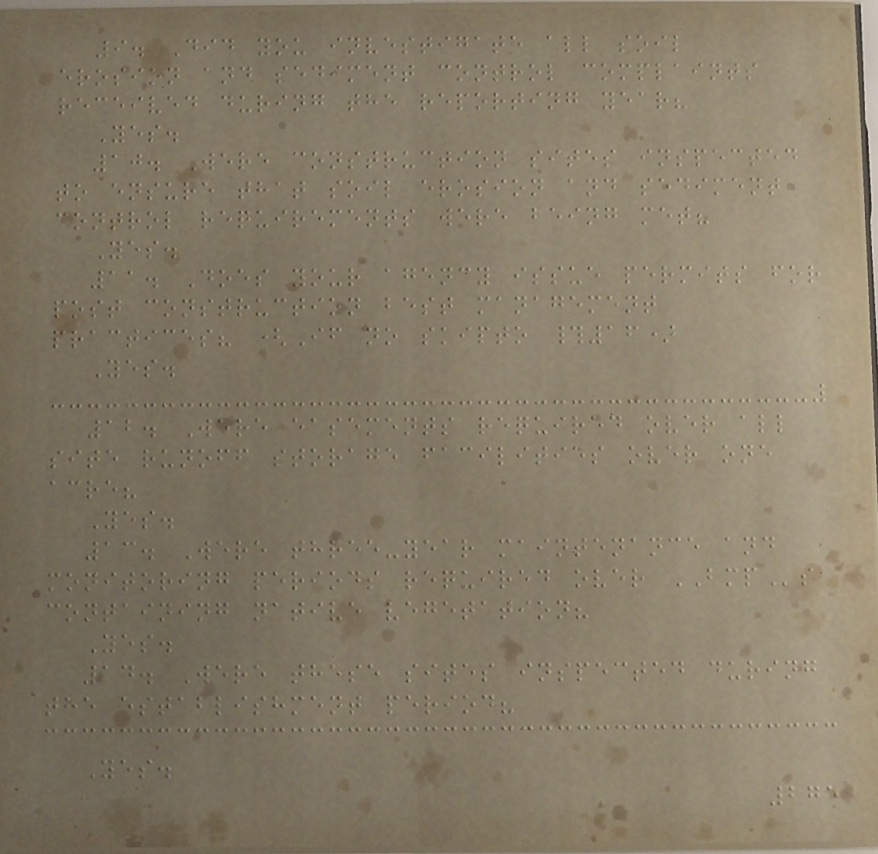9. Did you investigate all soil
erosion and sediment control complaints
received during the reporting year?
Yes.
10. Were construction sites inspected
to ensure that soil erosion and sediment
control requirements were being met?
Yes.
11. Does your agency issue permits for
post construction best management
practices? (If no skipto #16)
Yes.
12. Were easements required over all
site runoff storage facilities over one
acre?
Yes.
13. Were three-year maintenance and
monitoring periods required over BMPs
containing native vegetation?
Yes.
14. Were these sites inspected during
the establishment period?
Yes.
275
